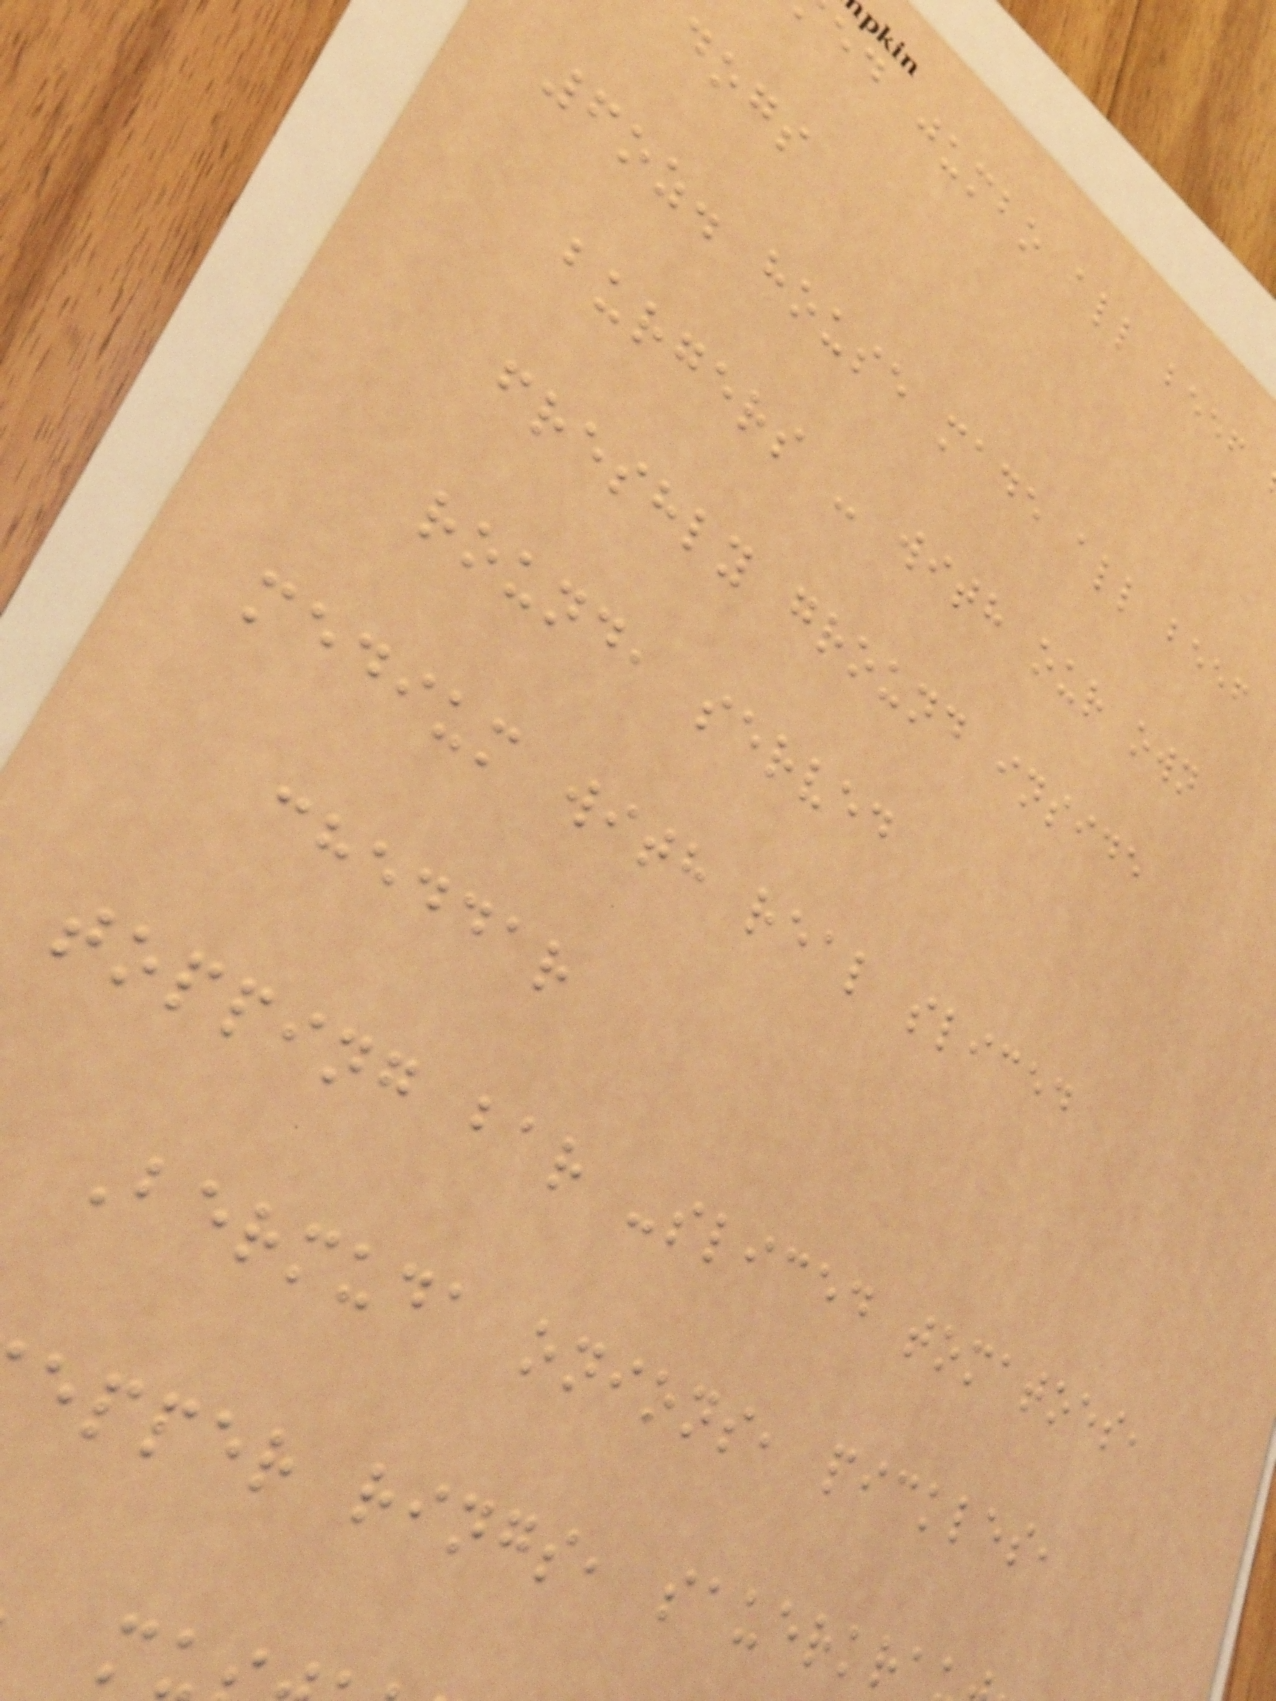ed jumbo all beef
dogs
6oz. house made all beef
burgers - with our own
freshly ground inside
round, served
medium with real sliced
cheddar
topping bar -sliced tomatoes,
Bermuda onions, pickles,
epper rings, sauerkra
